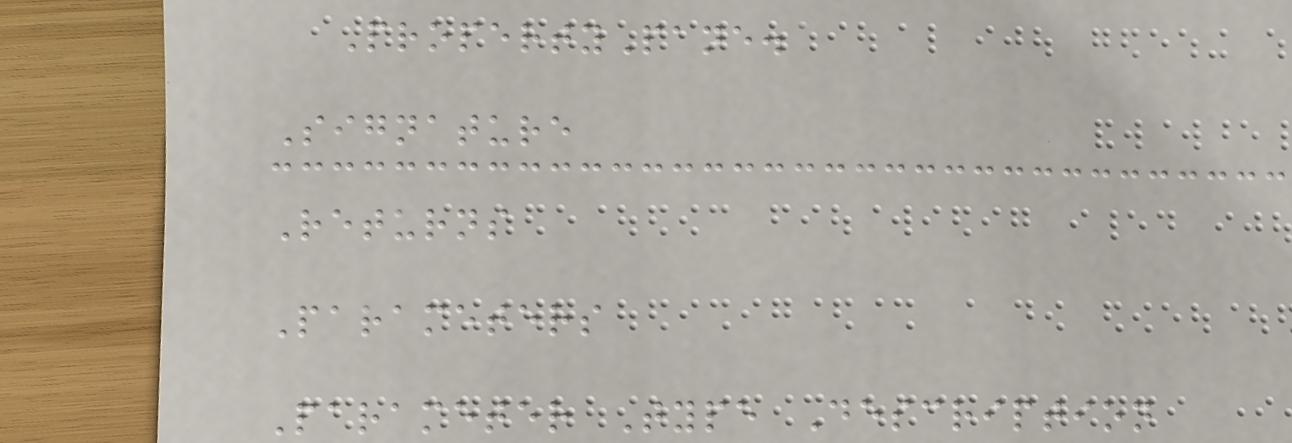PropertyPane.
Signature
Returns
Parameters
Parameter Type Description
